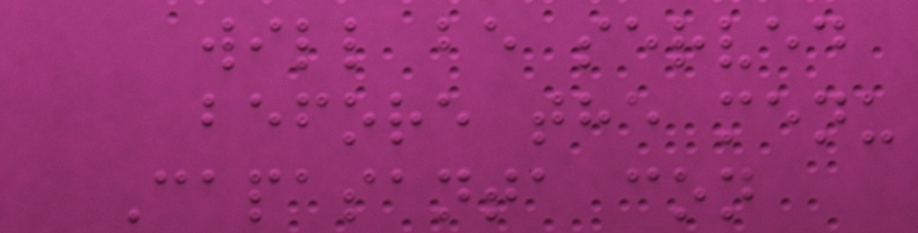will be served
before the menu
Capasanta con
